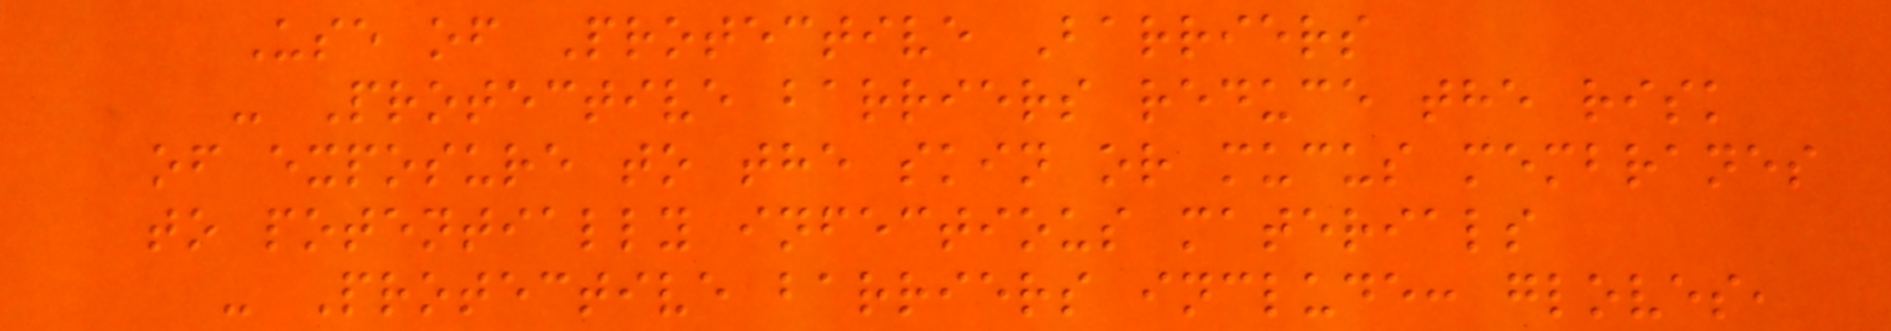Use of Protective Barriers
- Protective barriers reduce the risk
of exposure to the skin or mucus membranes
to potentially infectious materials
- Protective barriers include: gloves,
